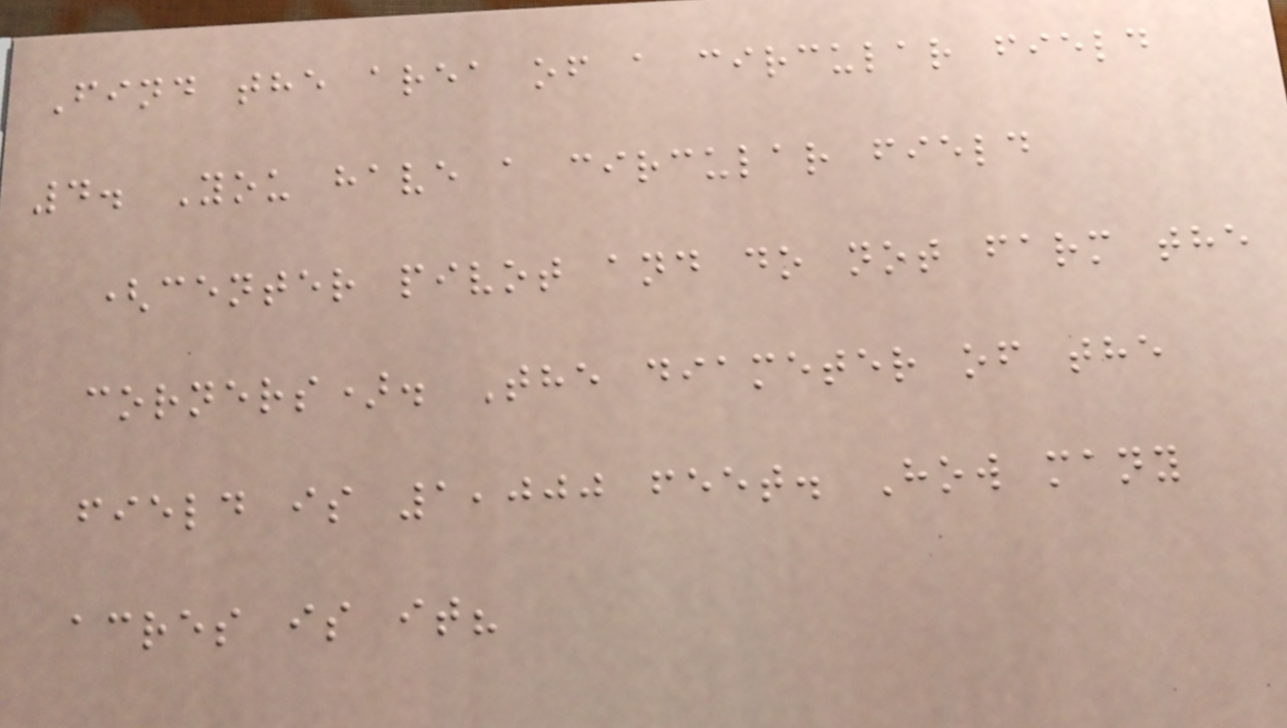Find the area of a circular field
4. You have a circular field
(center pivot and do not farm the
corners). The diameter of the
field is 1,000 feet. How many
acres is it?
